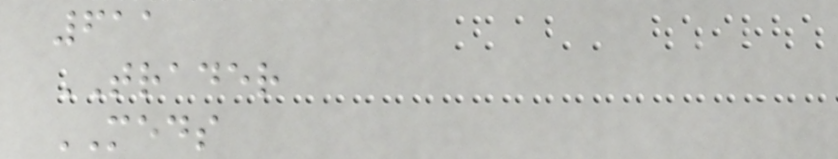611
TRADER
MEDS
